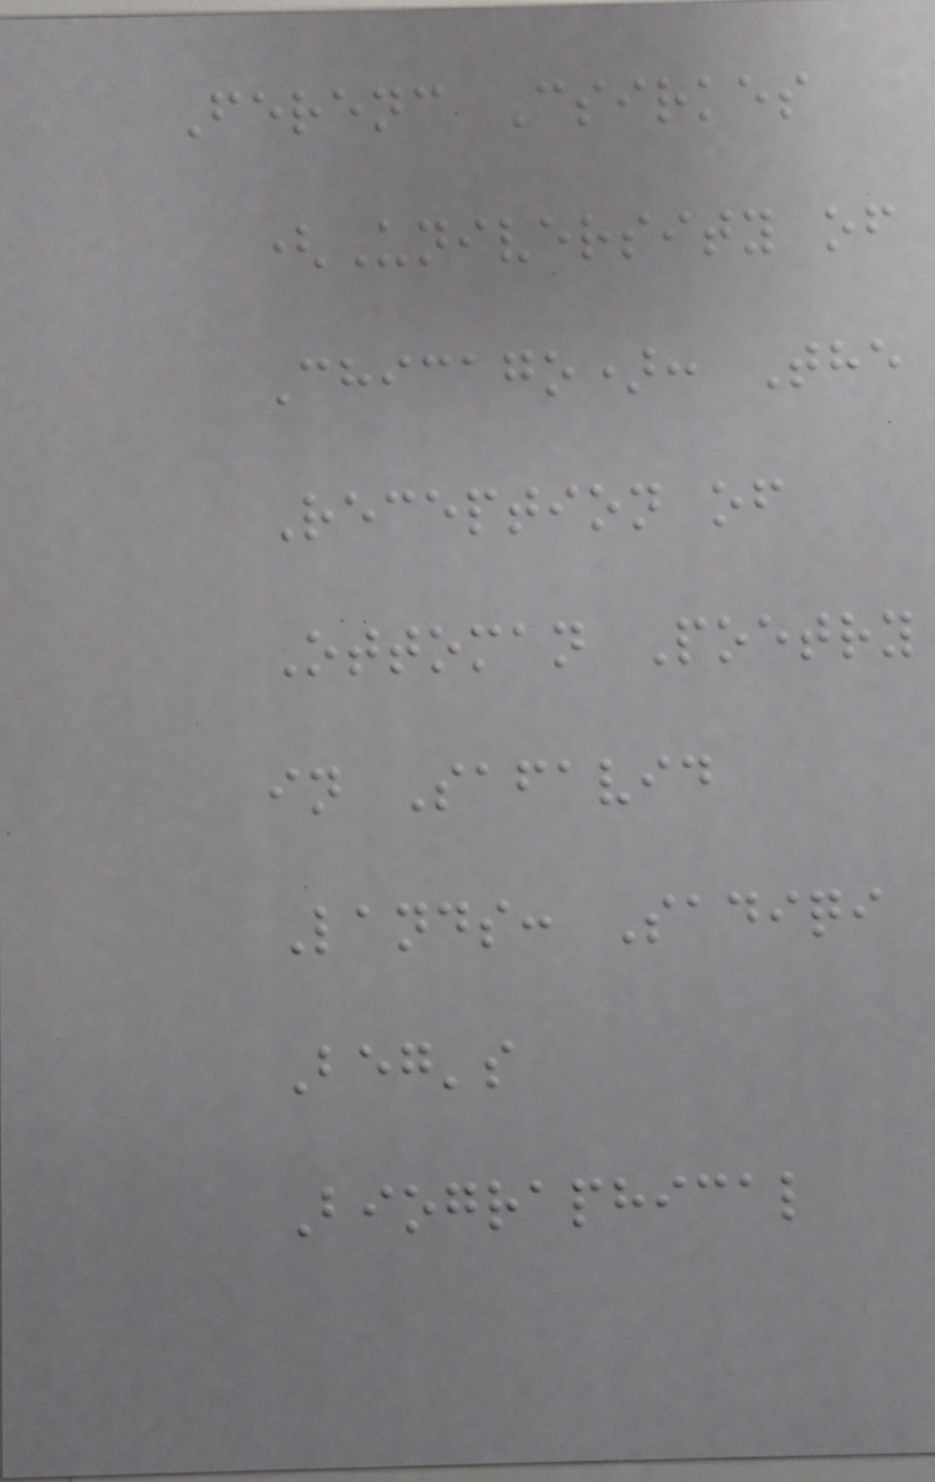Ferenc Csirkes
(University of
Chicago): The
Reception of
Ottoman Poetry
in Safavid
Lands: Sadiqi
Beg's
Biographical
